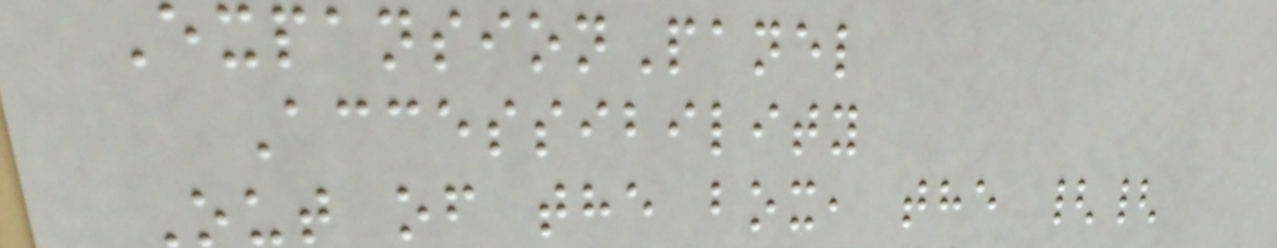ExpansionPanel
Accessibility
Out of the box, the {{
